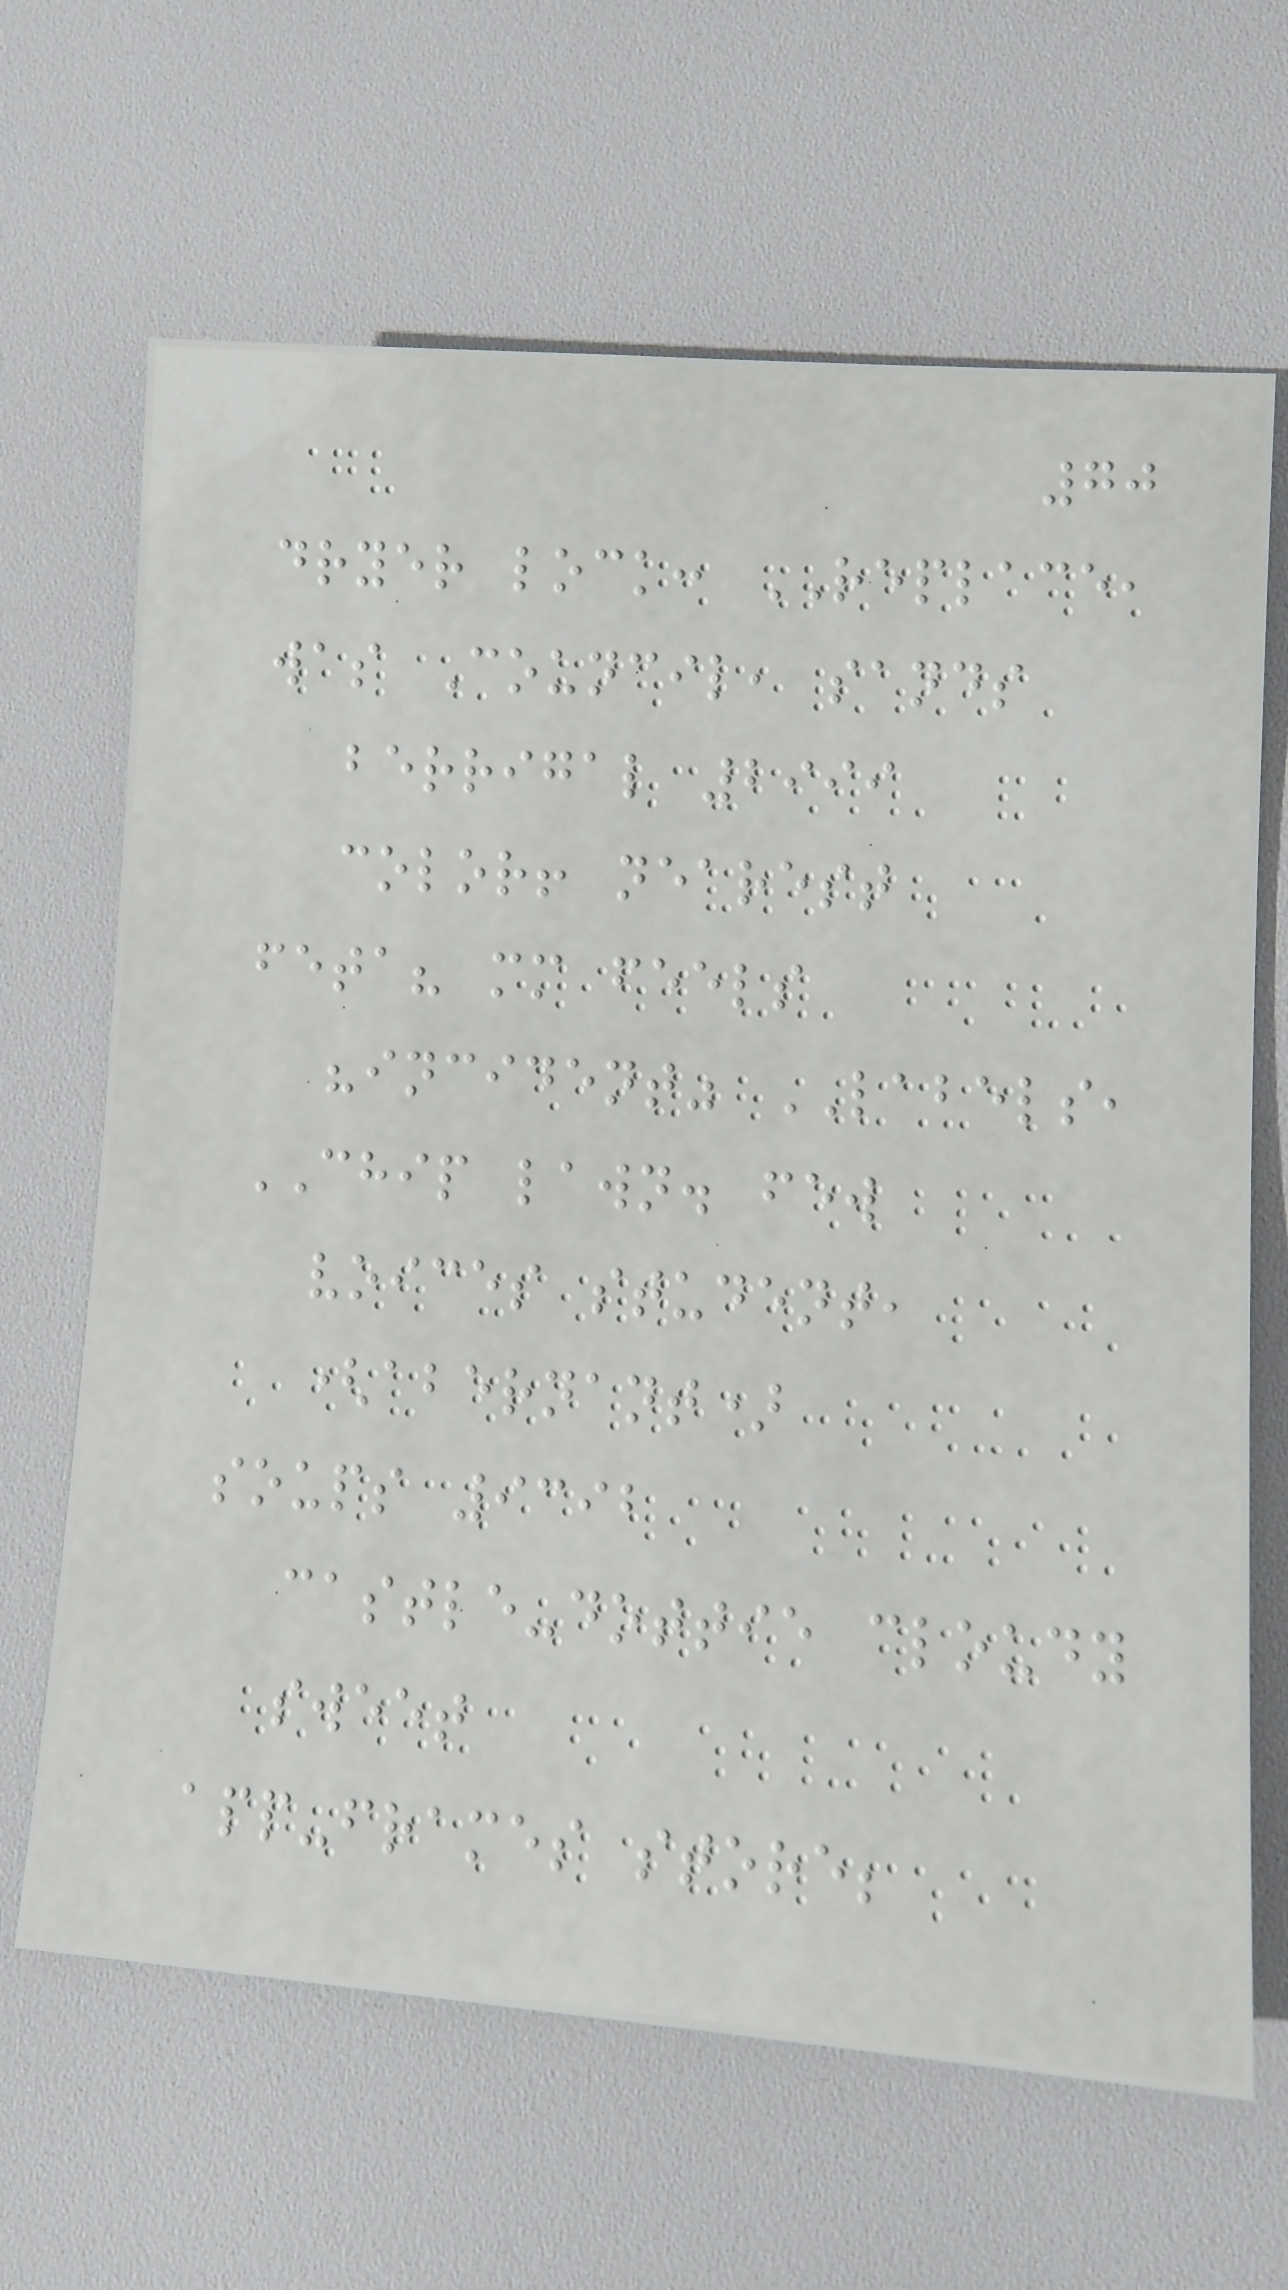70
dryer lock: REPLACE,
was Council, sands
berrigal 2999
color! nearest
feta? mm feels
"incident" LABELS,
CHIP lawn. few
voices student,
(abernant)
soups 9392
castle-dottie cloudy
sweet
app-frames store;
